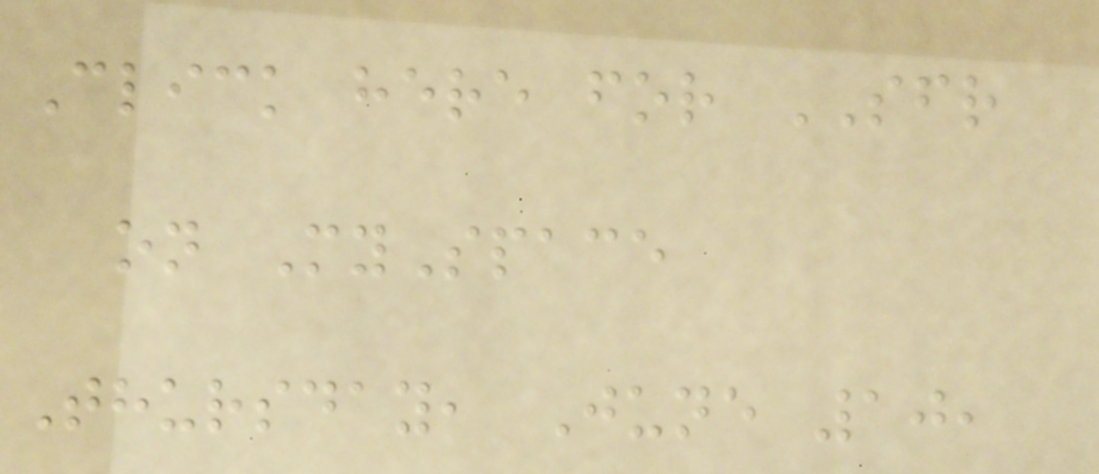Click here for SFR
on MySpace
Thursday, June 10,
